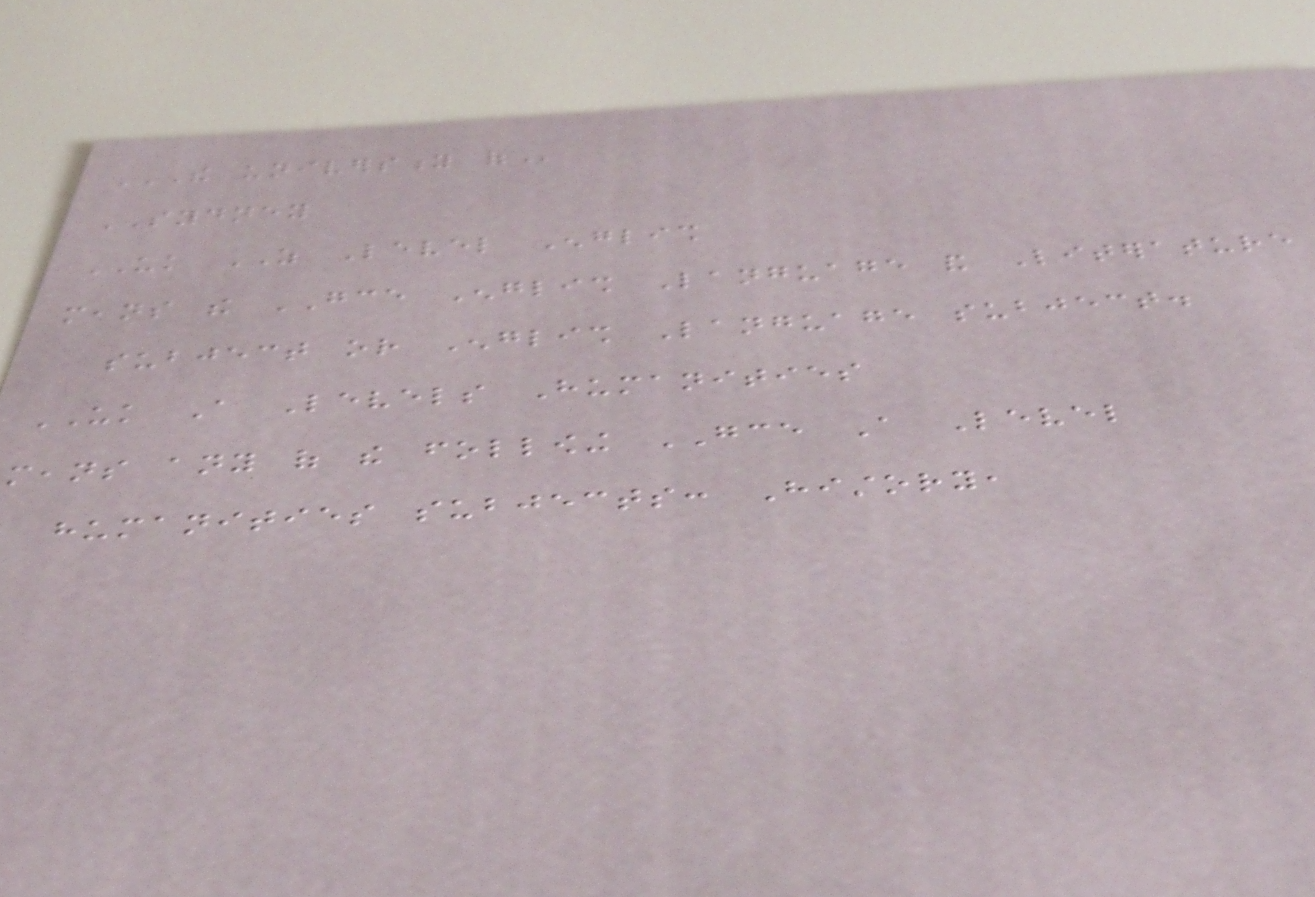THE UNIVERSITY OF
SYDNEY
UK AS Level English
means the GCE English Language and Literature
subject or English Language subject.
UK A Levels Humanities
means any of the following GCE A Level
humanities subjects: History,
